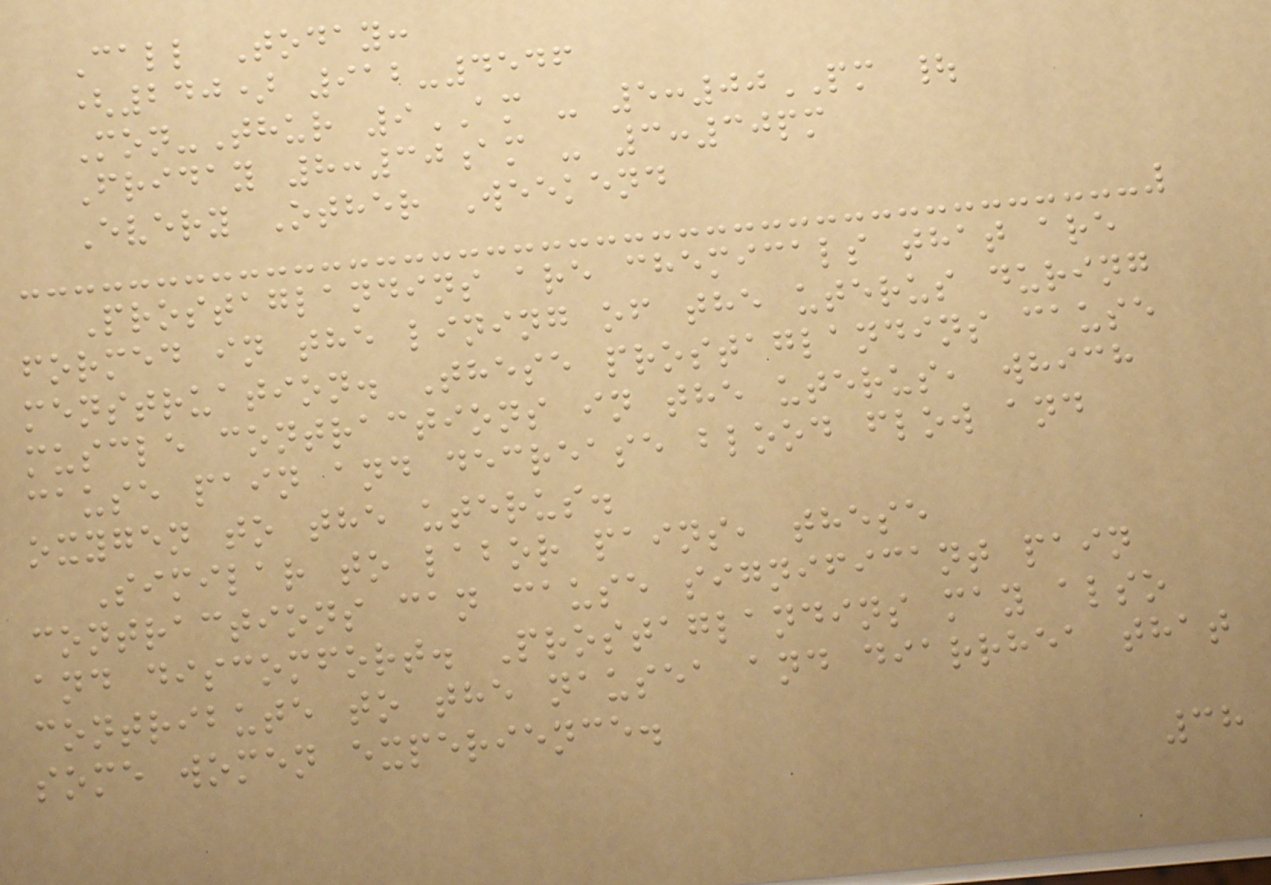Call Today:
(240) 912-4546
Mon-Thur 9AM - 5:00PM |
Friday 8:30am - 3:30pm
Every Other Weekend
Prostaglandins are chemicals that are
formed in the lining of the uterus during
menstruation. These prostaglandins cause
muscle contractions in the uterus, which
cause pain and decrease blood flow and
oxygen to the uterus.
Similar to labor pains, these
contractions can cause significant pain
and discomfort. Prostaglandins may also
contribute to the nausea and diarrhea that
some women experience.
38
